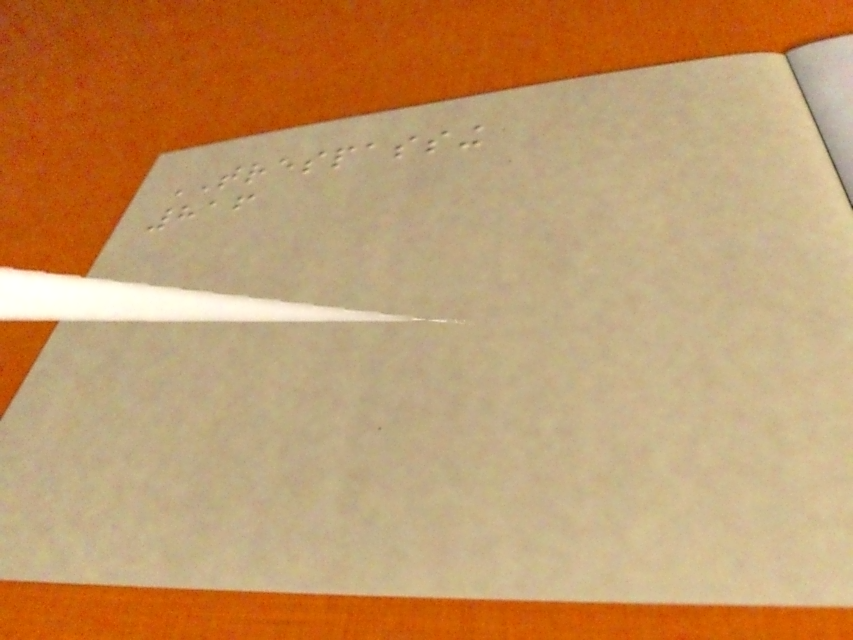TRESPASSING
816
